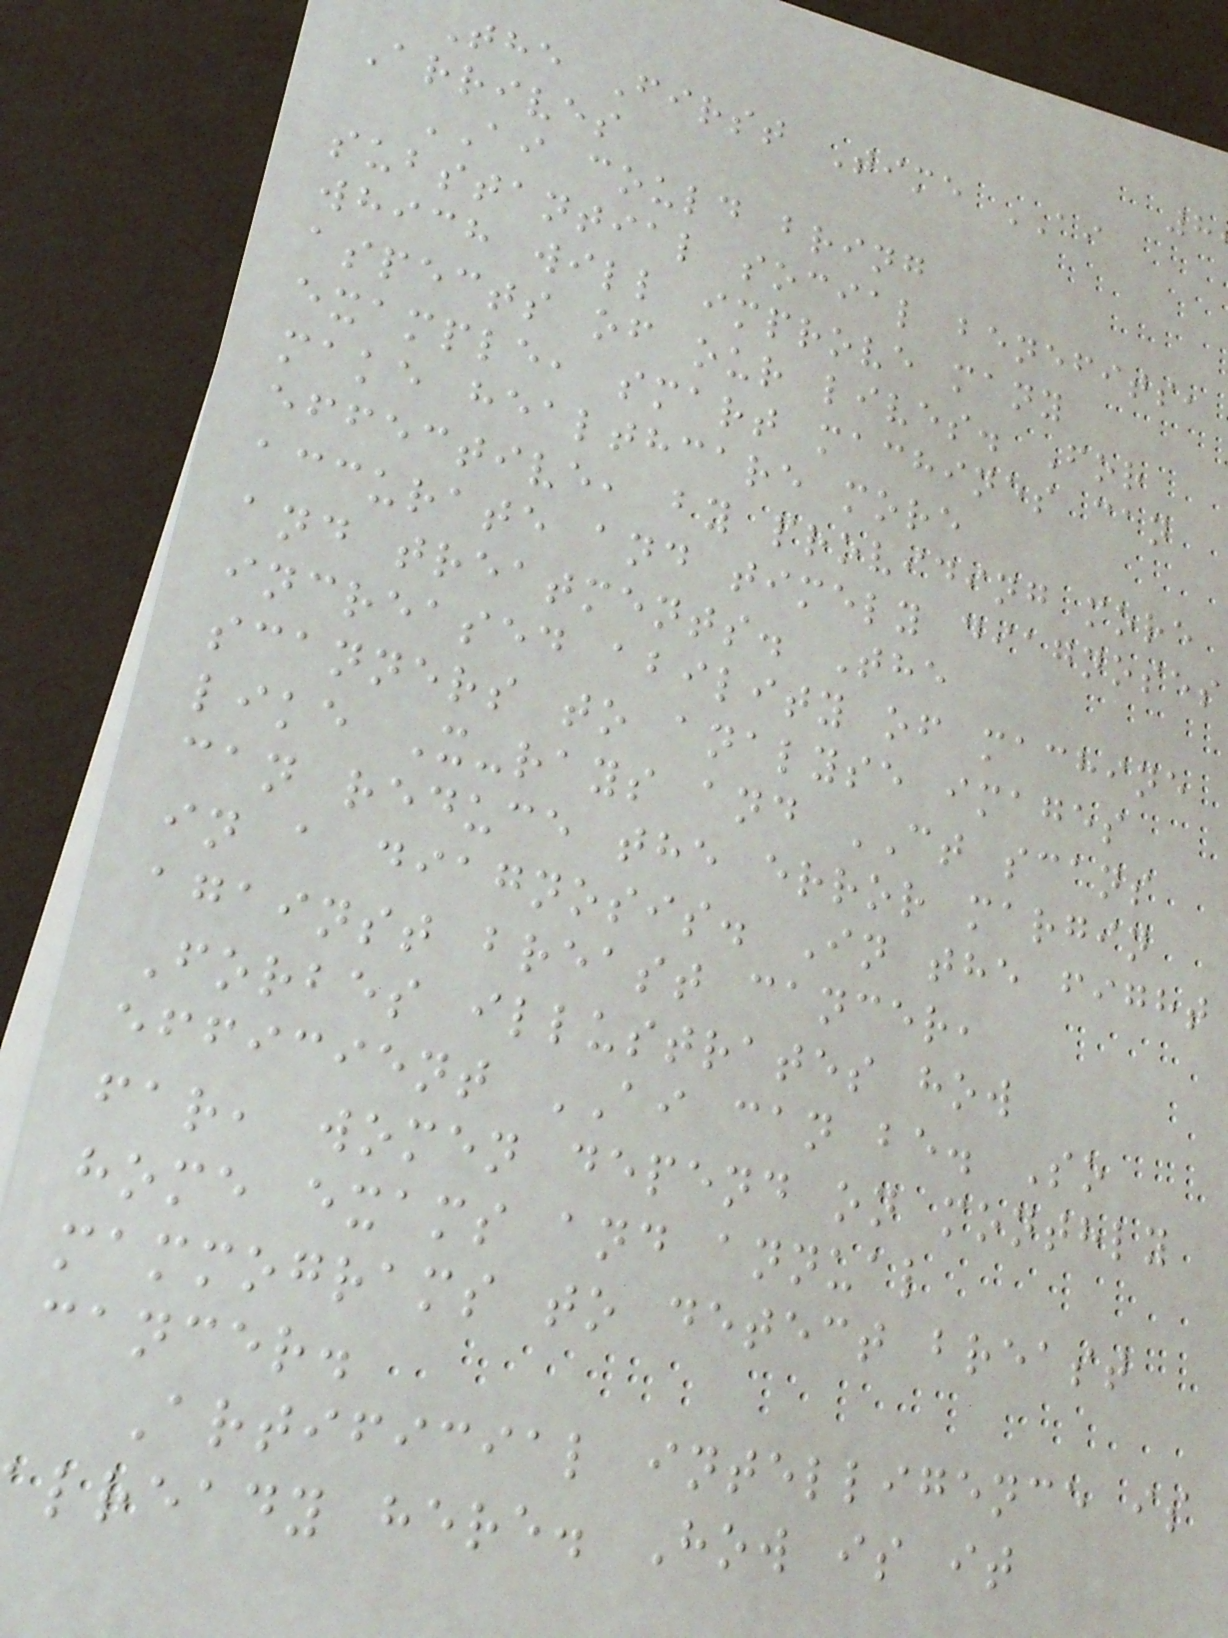The First Time AI
Arrives
AI could bring
substantial social benefits,
which will improve many
aspects of our lives. For
example, smart machines can
make healthcare more
effective, by providing more
accurate and timely diagnoses
and treatments. The
increased ability of machine
scanners to analyse images
like X-rays and CT scans
can reduce the error margin
in a diagnosis. In the fight
against breast cancer,
Forbes illustrates how
efficient AI can be. So
far, women depend on monthly
home exams and annual
mammograms to detect breast
cancer.
Artificial intelligence is
lready here. How is it
